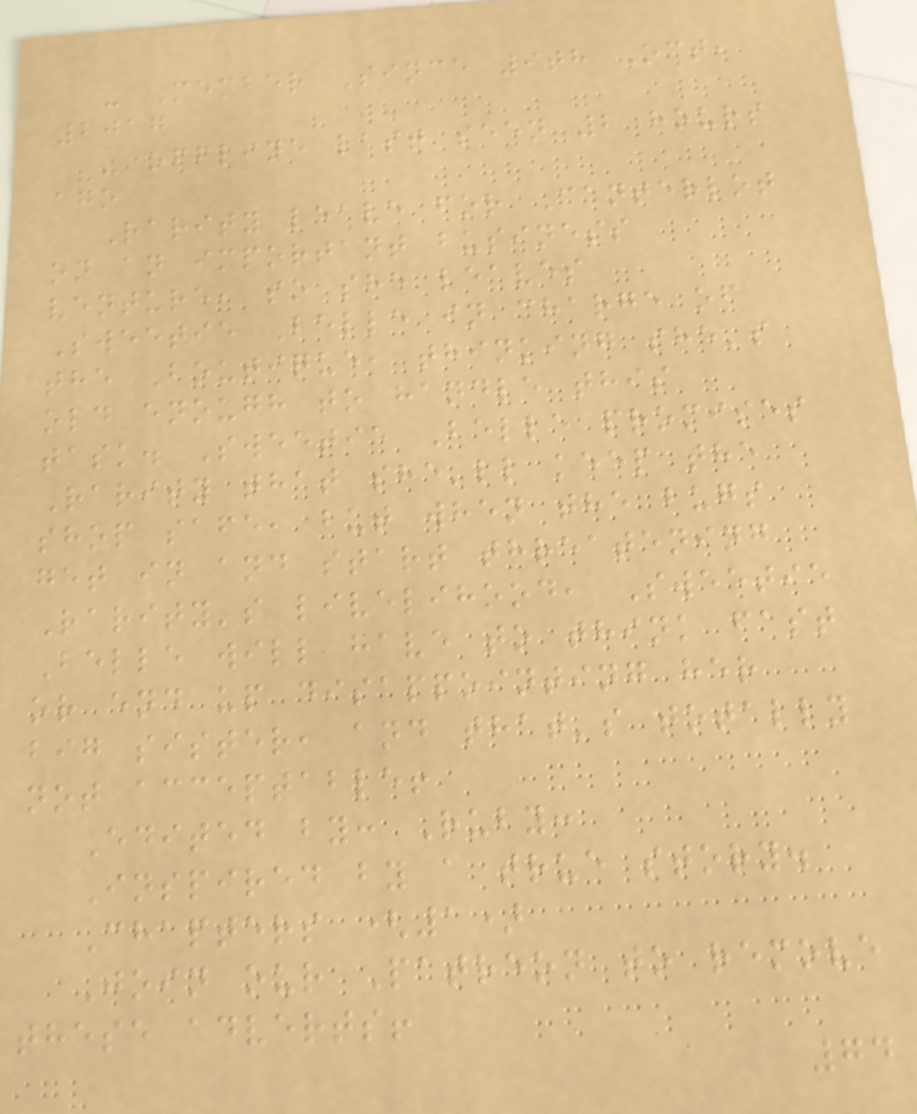- Member Since 9th Oct,
2017
- offline last seen 2 hours
ago
Rarity leave for Canterlot
on an important business
venture, so she leaves
Sweetie Belle in charge of
the Boutique, thinking she's
old enough to handle this
task. Sweetie Belle promises
Rarity that she'll keep the
shop safe, but when the bugs
get in and start threatening
Rarity's livelihood, Sweetie
Belle will have to think fast
or end up disappointing her
big sister, and that's totally
not acceptable!
Edited by: Ruby:
Inspired by a true story.
Chapters (1)
Join our Patreon to remove
these adverts!
74
